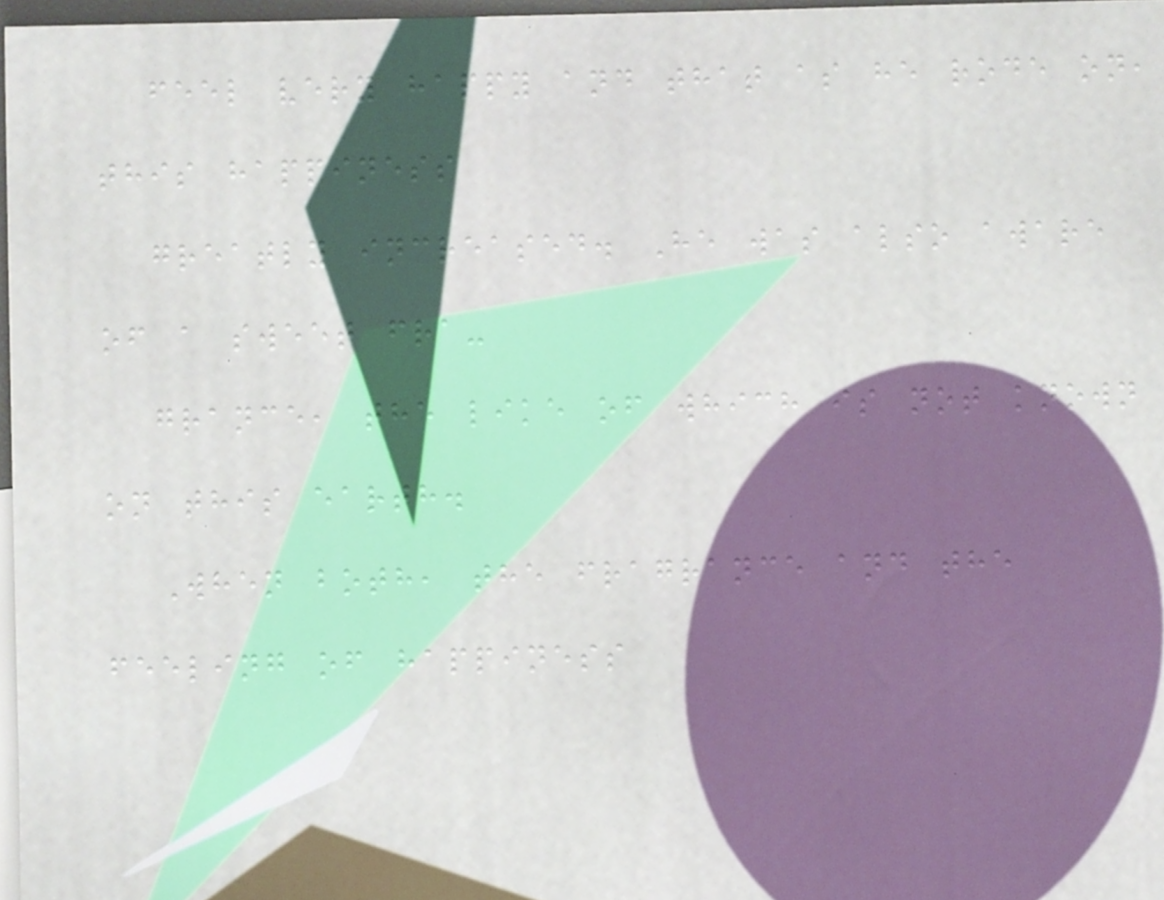feel very happy and that as he rode on,
this happiness
greatly increased. He was also aware
of a sweet fra-
grance, the like of which is not known
on this earth.
When both, the fragrance and the
feeling of happiness
